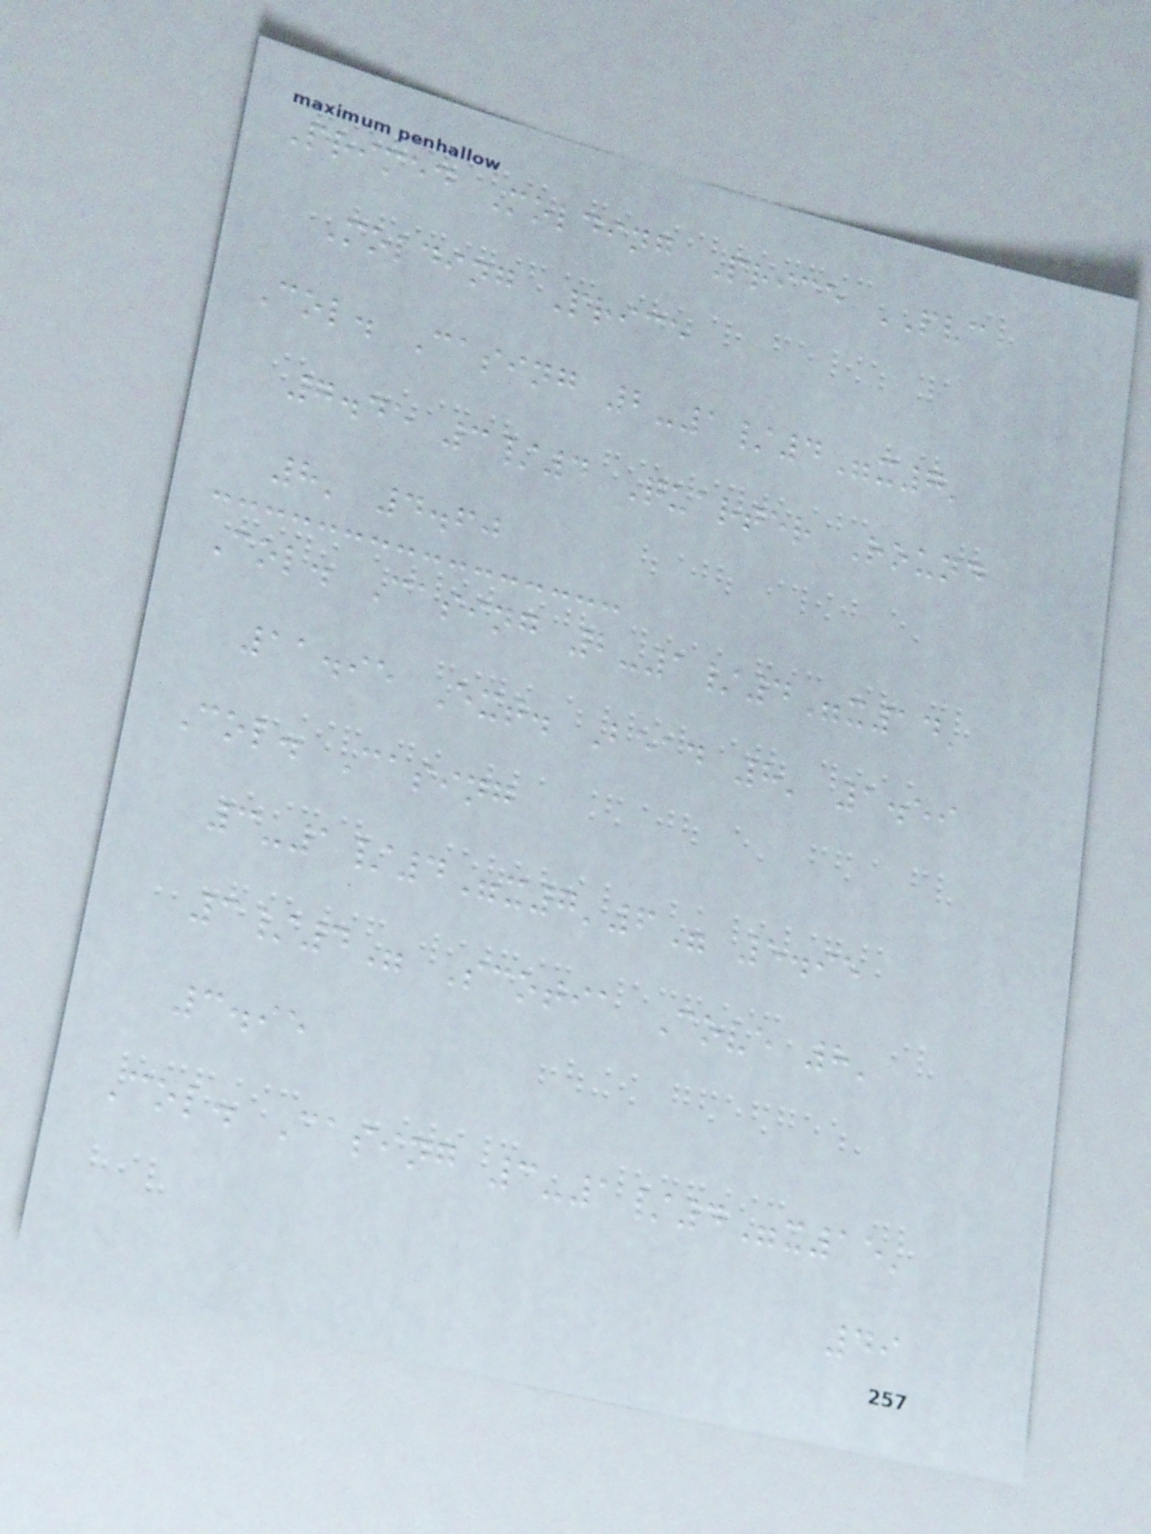Primed Molding Price PVC
Molding Price
Col. Casing 2-1/4"x7'
7.45 3/4 Quarter Round
8' 4.60
Col. Casing 2-1/4"x14'
11.95 Ext. Bead 8' 1.59
Col. Casing
3-1/4"x7'6" 5.95
3/4" Scotia Cove 8'
3.95
Col. Casing 3-1/4"x15'
49
